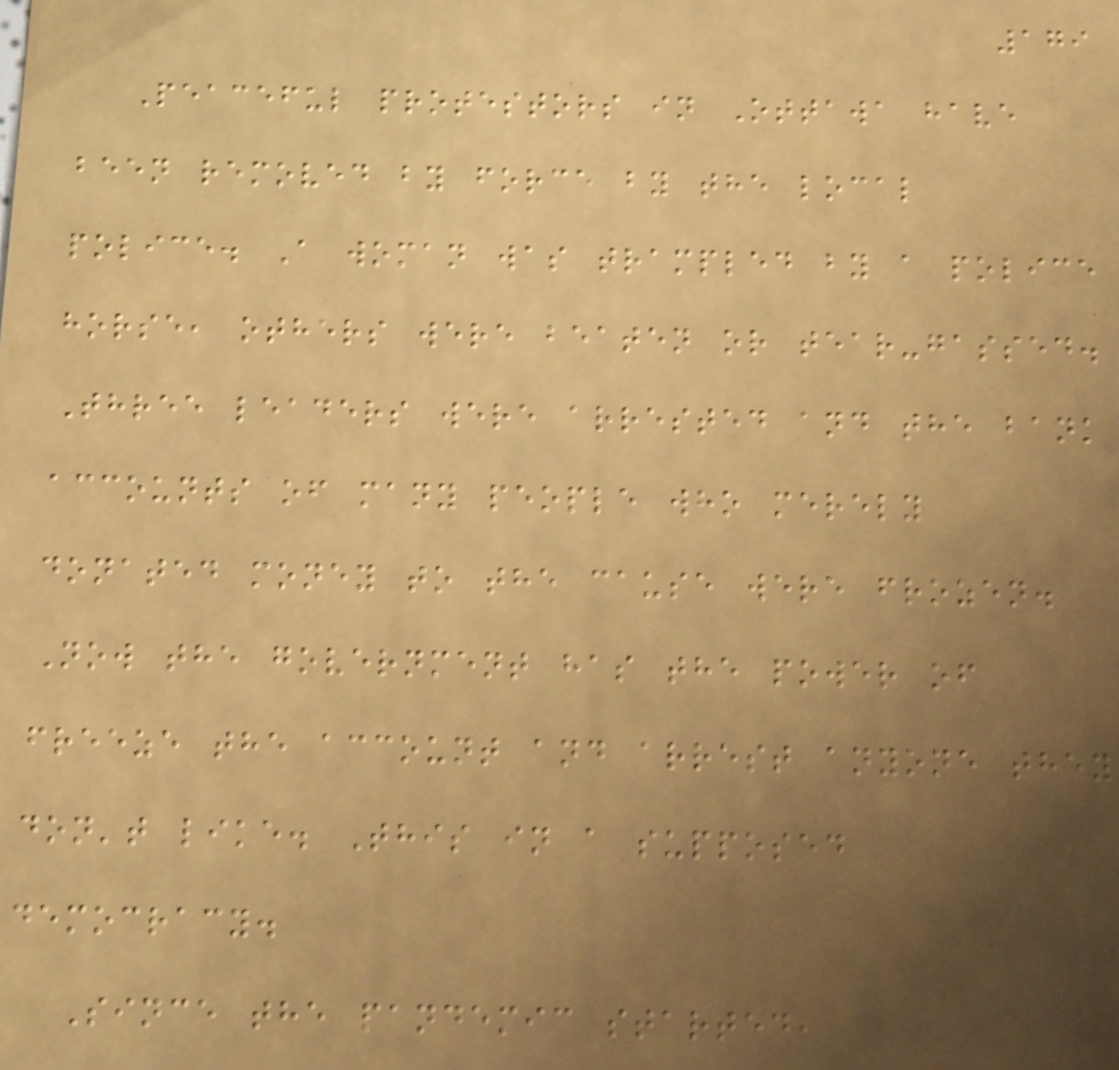179
Peaceful protestors in Ottawa have
been removed by force by the local
police. A woman was trampled by a police
horse, others were beaten or tear-gassed.
Three leaders were arrested and the bank
accounts of many people who merely
donated money to the cause were frozen.
Now the government has the power of
freeze the account and arrest anyone they
don't like. This in a supposed
democracy.
Since the pandemic started,
